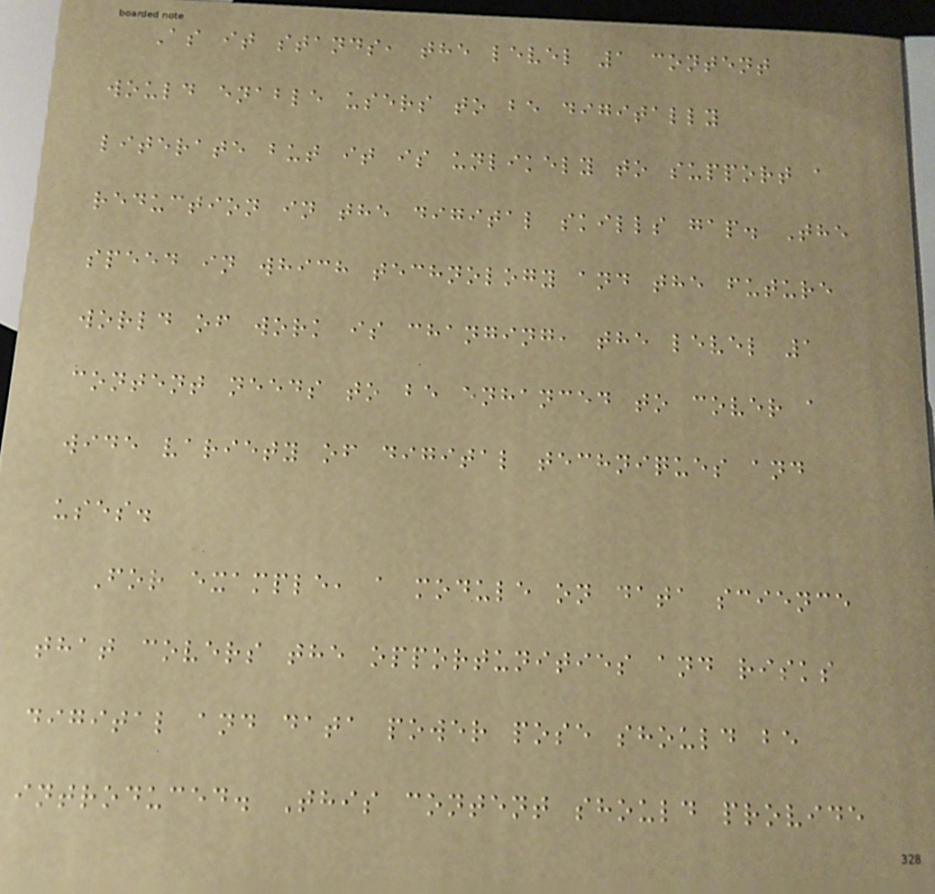As it stands, the level 1 content
would enable users to be digitally
literate but it is unlikely to support a
reduction in the digital skills gap. The
speed in which technology and the future
world of work is changing, the level 1
content needs to be enhanced to cover a
wide variety of digital techniques and
uses.
For example, a module on data science
that covers the opportunities and risks
digital and data power pose should be
introduced. This content should provide
